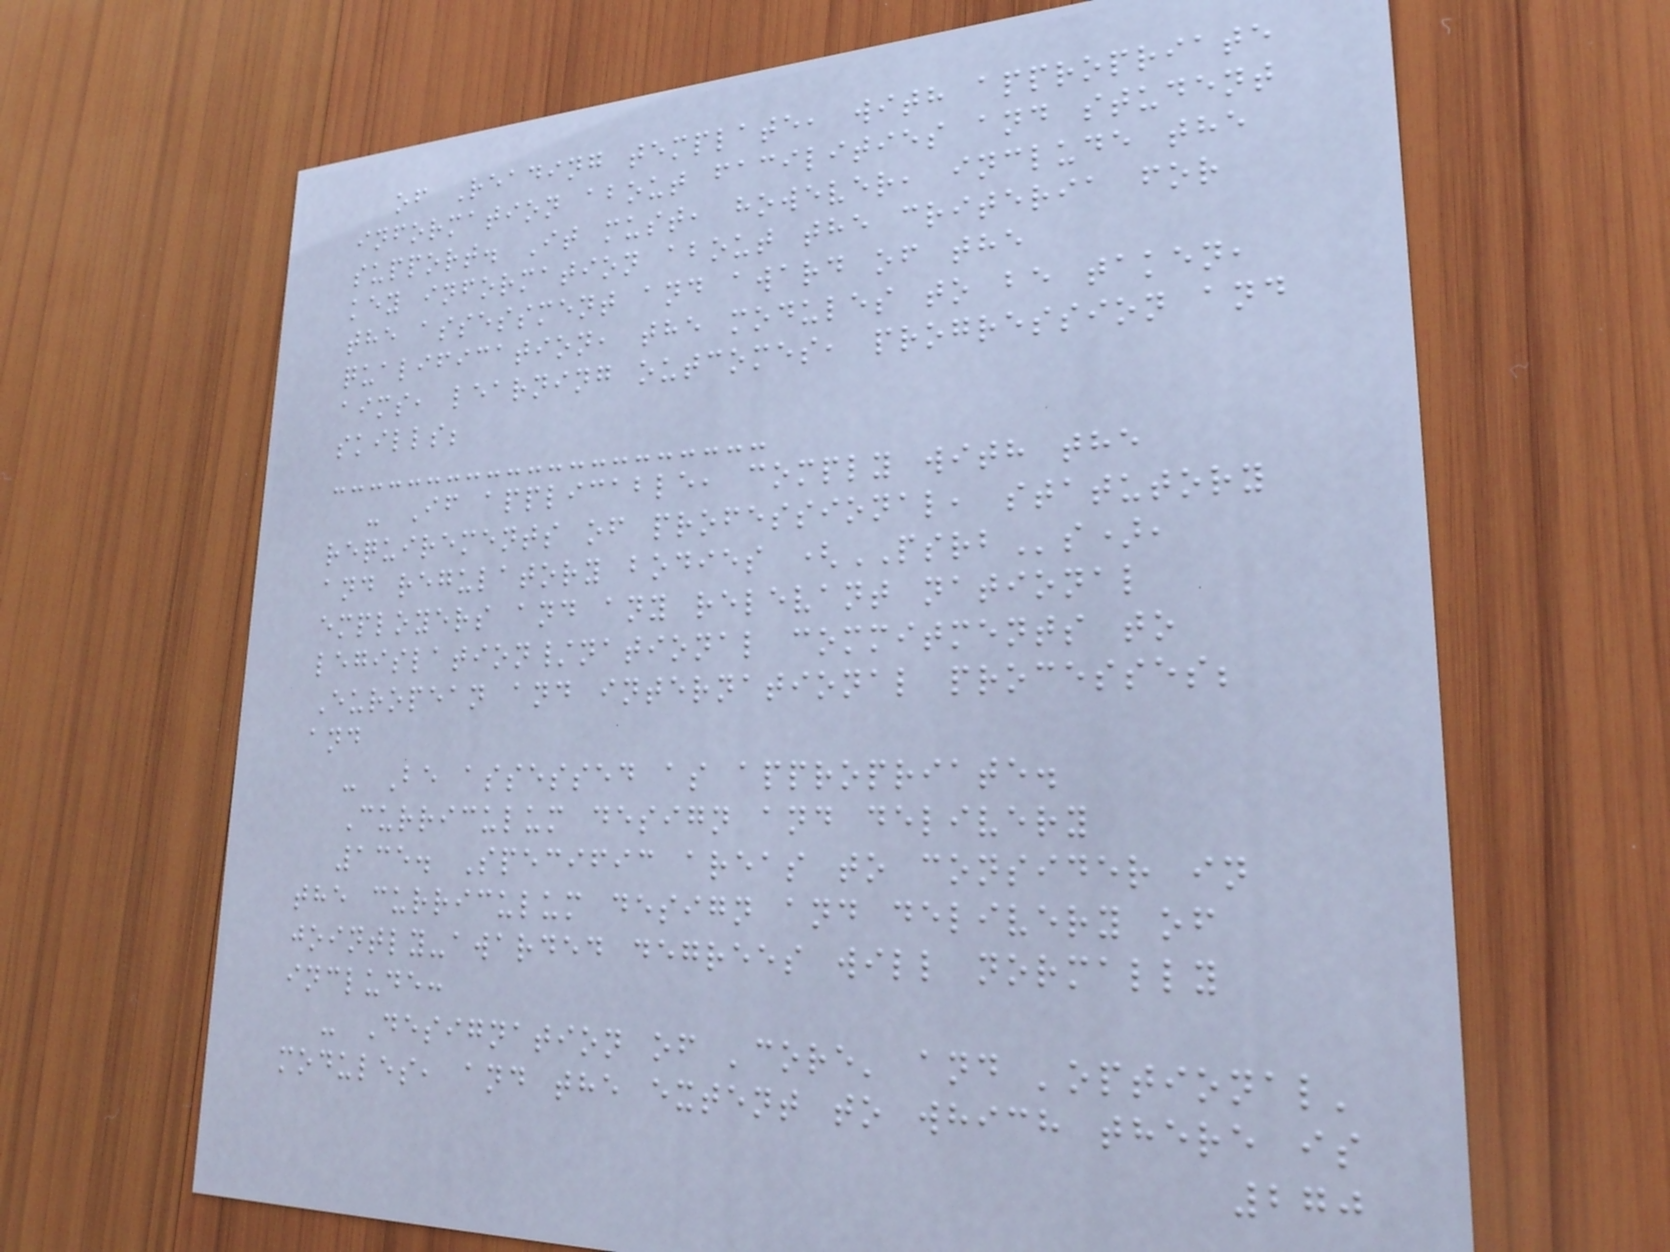of Reading template, with appropriate
information about facilities and student
support. It must, however, include the
key information about the criteria for
the assessment and award of the
qualification, the modules to be taken,
aims, learning outcomes, progression and
skills;
- If applicable, comply with the
requirements of professional, statutory
and regulatory bodies (PSRBs),
employers and any relevant national
legislation/national commitments to
European and international processes;
and
- Be assessed as appropriate.
Curriculum design and delivery
135. Specific areas to consider in
the curriculum design and delivery of
jointly-awarded degrees will normally
include:
- Designation of 'core' and 'optional'
modules, and the extent to which there is
270
